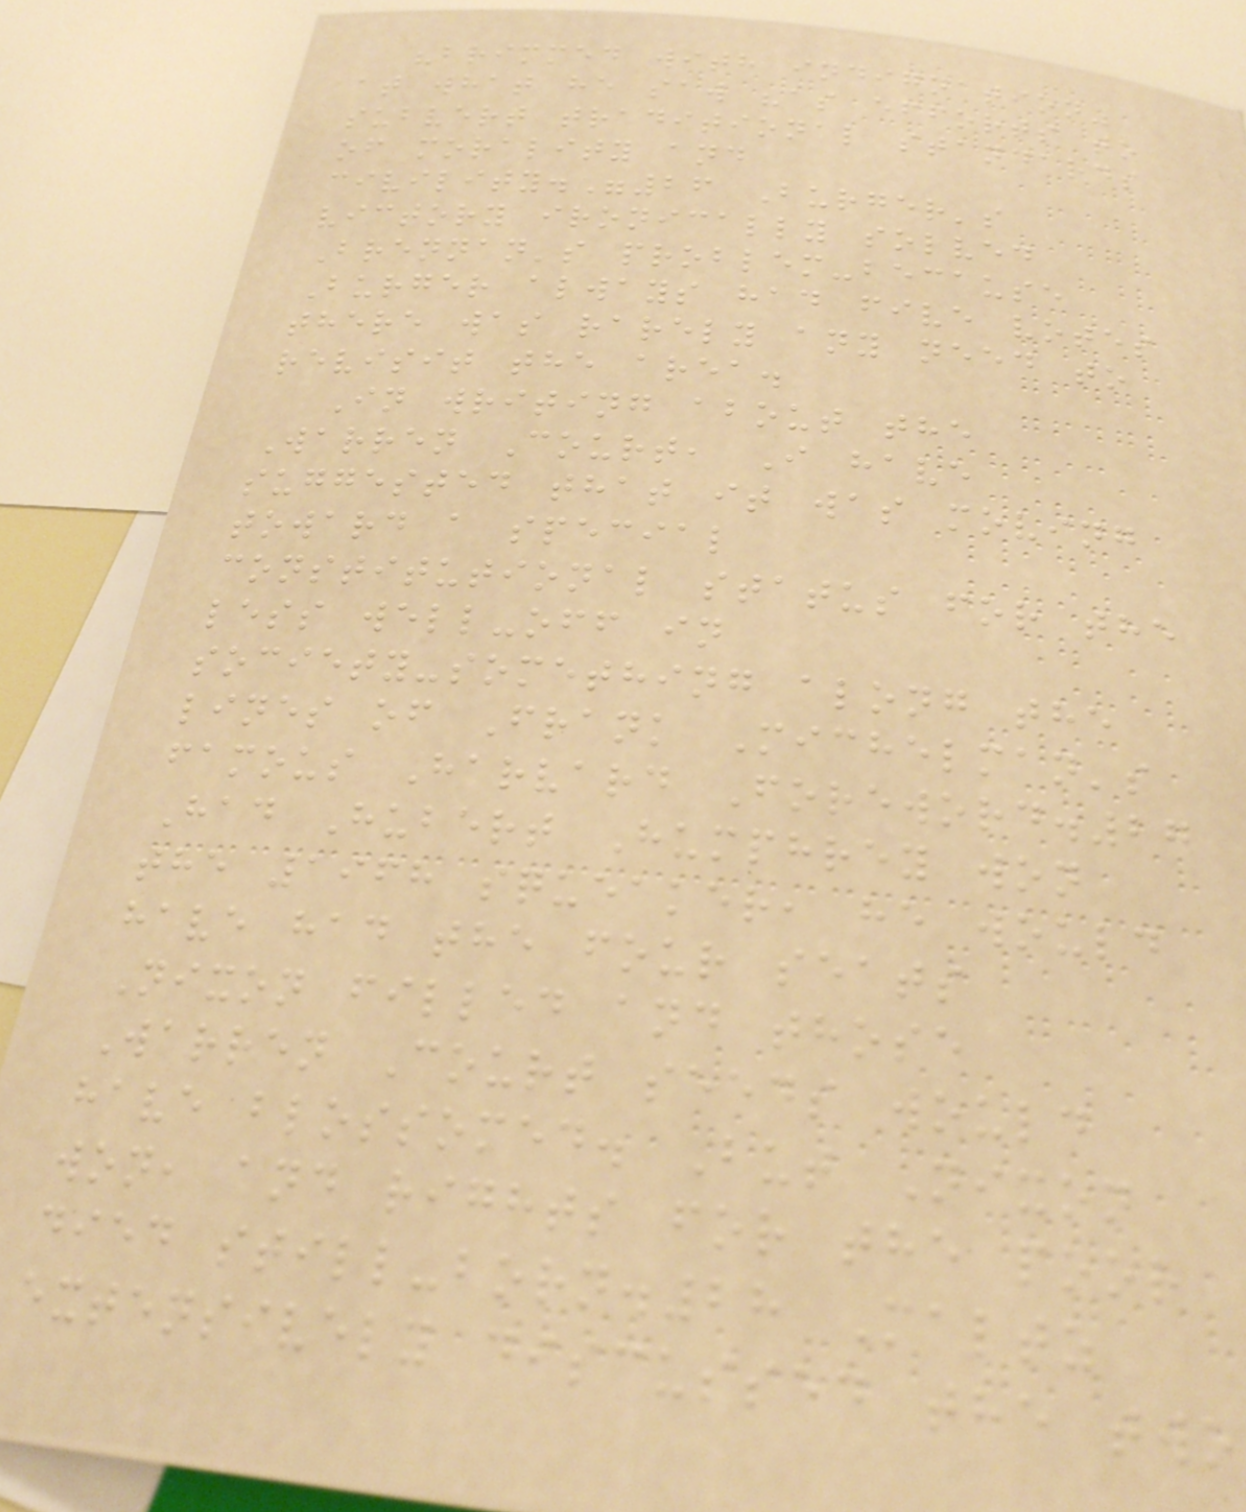"brimmed with indignation"
at what he saw "as efforts to
subvert traditional standards
of morality and
civility."26 Burger's
victory ironically solved
Brennan's problem-because
Burger always had five votes
there was rarely any need to
revisit the area.
In writing about the
Warren Court, I have
suggested that it was moving
toward a special
constitutional status for the
less well-off in
society-something along the
lines of Frank Michelman's
famous Harvard Foreword.27
Had Hubert Humphrey won
the 1968 squeaker, he would
have had the four seats
Nixon filled and those
Warren Court seeds would
have blossomed. But Nixon
won, and rights for the poor
died still-born.28 Maltz
extensively discussed the two
